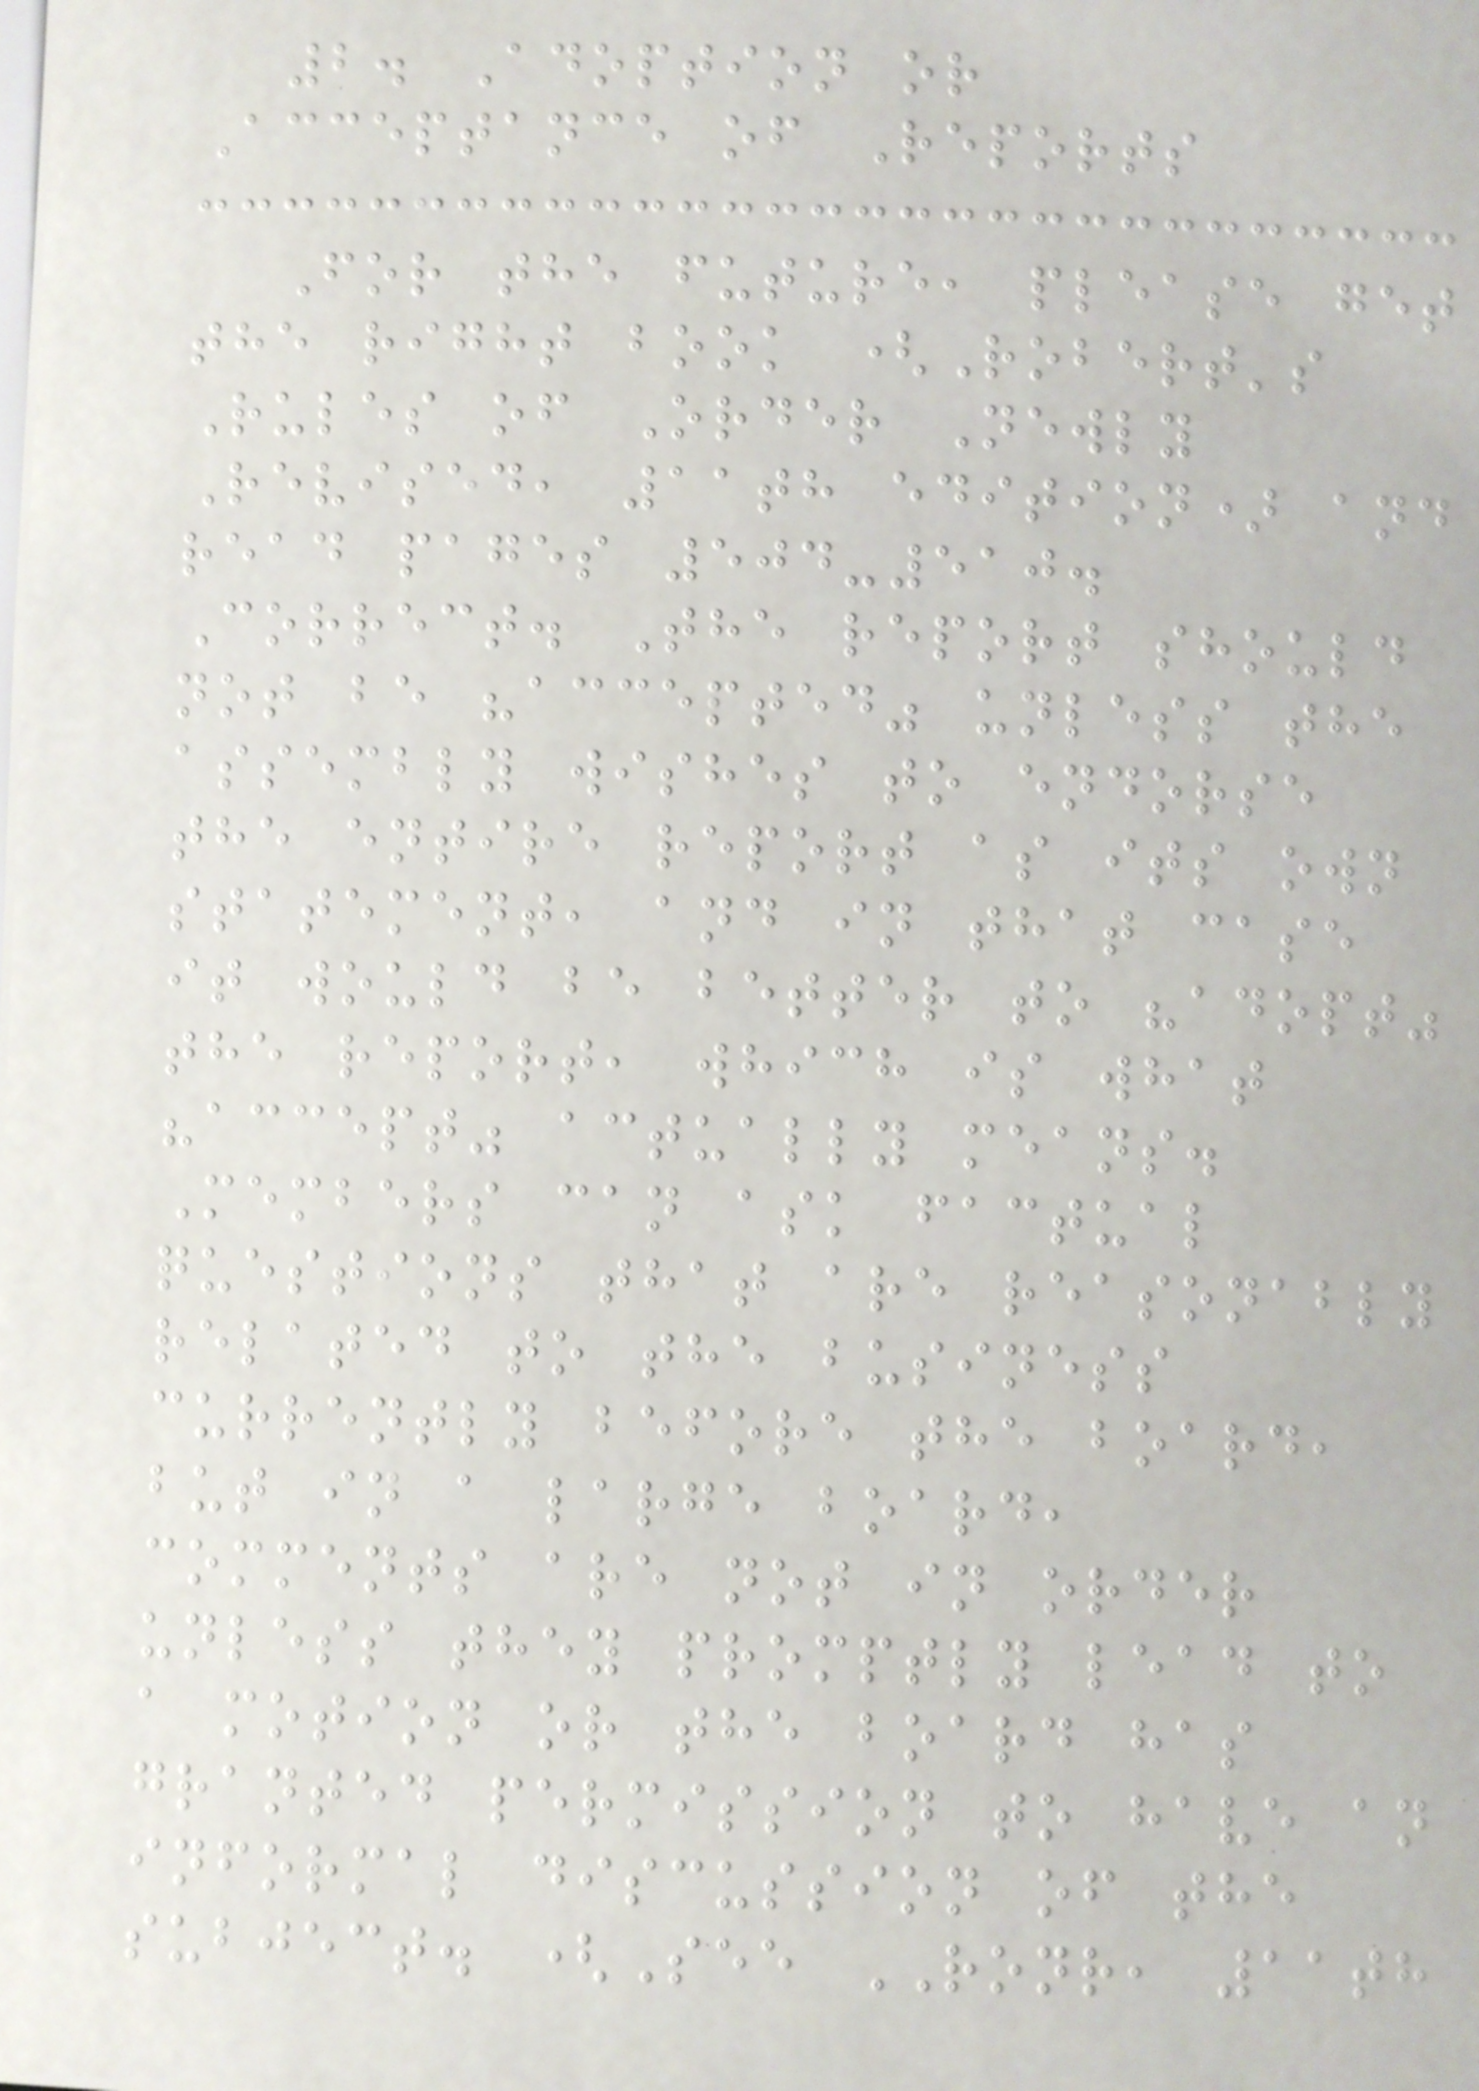2. Adoption or
Acceptance of Reports
For the future, please get
the right book (Robert's
Rules of Order Newly
Revised, 11th edition) and
read pages 504-510.
Correct. The report should
not be "accepted" unless the
assembly wishes to endorse
the entire report as its own
statement, and in that case
it would be better to "adopt"
the report, which is what
"accept" actually means.
Members can ask factual
questions that are reasonably
related to the business
currently before the board,
but in a large board,
comments are not in order
unless they promptly lead to
a motion or the board has
granted permission to have an
informal discussion of the
subject. (See RONR, 11th
